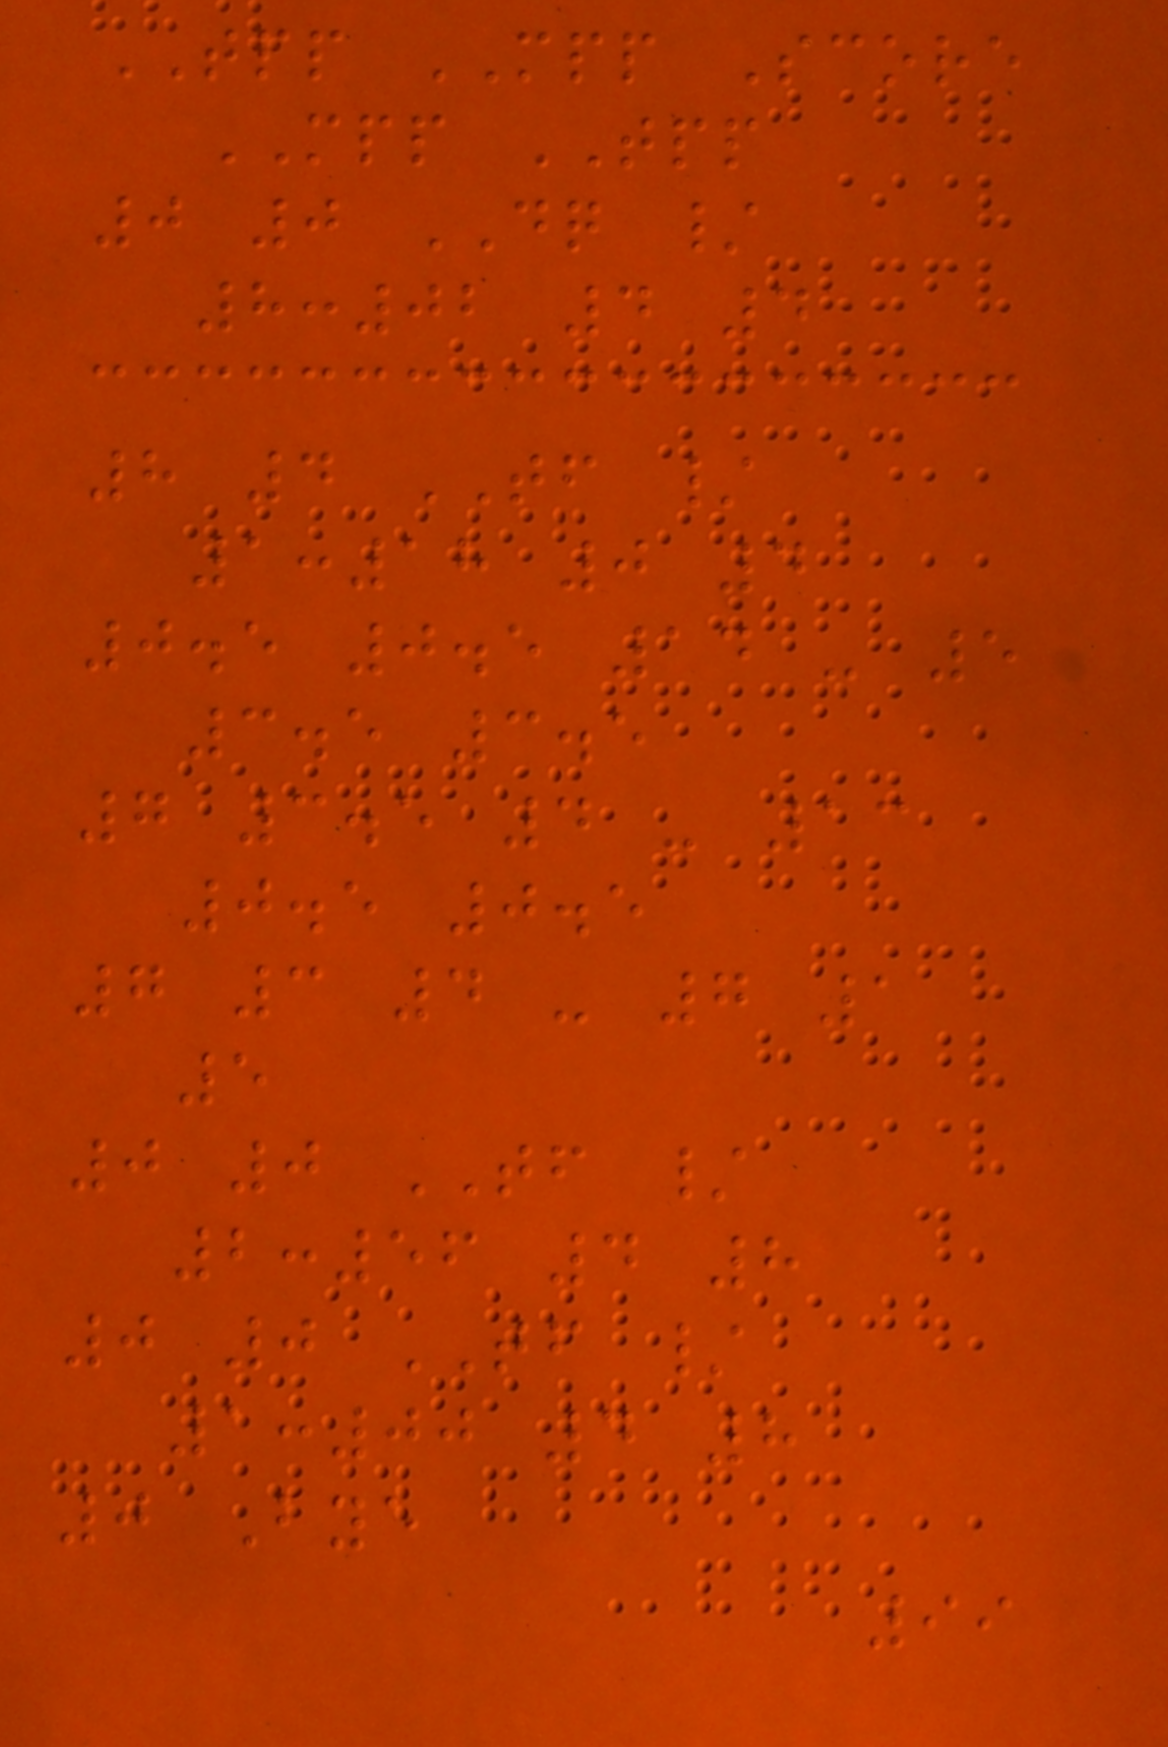TPP MPP Score
MPP TPP
0 0 DQ /
8:02 4 4
8 4 TF /
1:18 0 4
0.5 0.5 14 - 5
3.5 3.5
7 3.5 4 - 13
0.5 0.5
7 3 4 - 7 1
5
0 0 TF /
2:56 4 8
0 0 TF /
1:00 4 8
0 Bye
99
